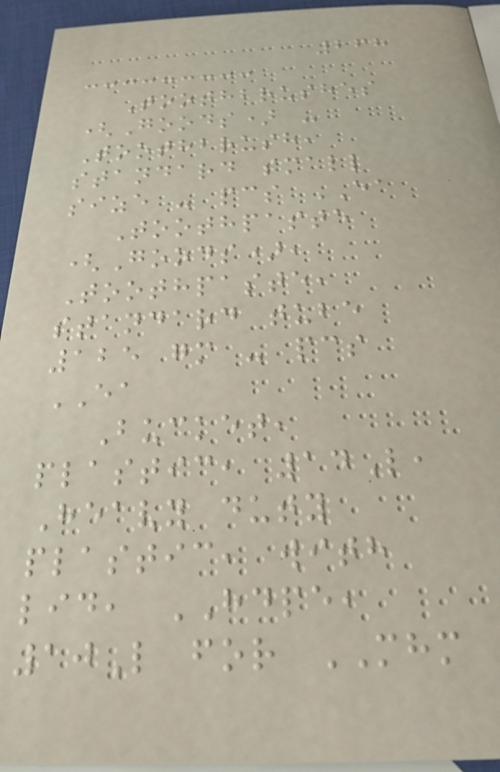268
Toothbrushes
(Goods) -
Toothbrush,
standard small
size - pcs EA
Toothpaste
(Goods),
Toothpaste,
standard tube
125 gm - pcs
EA
Bucket,
plastic, 14L,
Heavy duty
plastic, with
lid, HDPE,
10L for MHM
